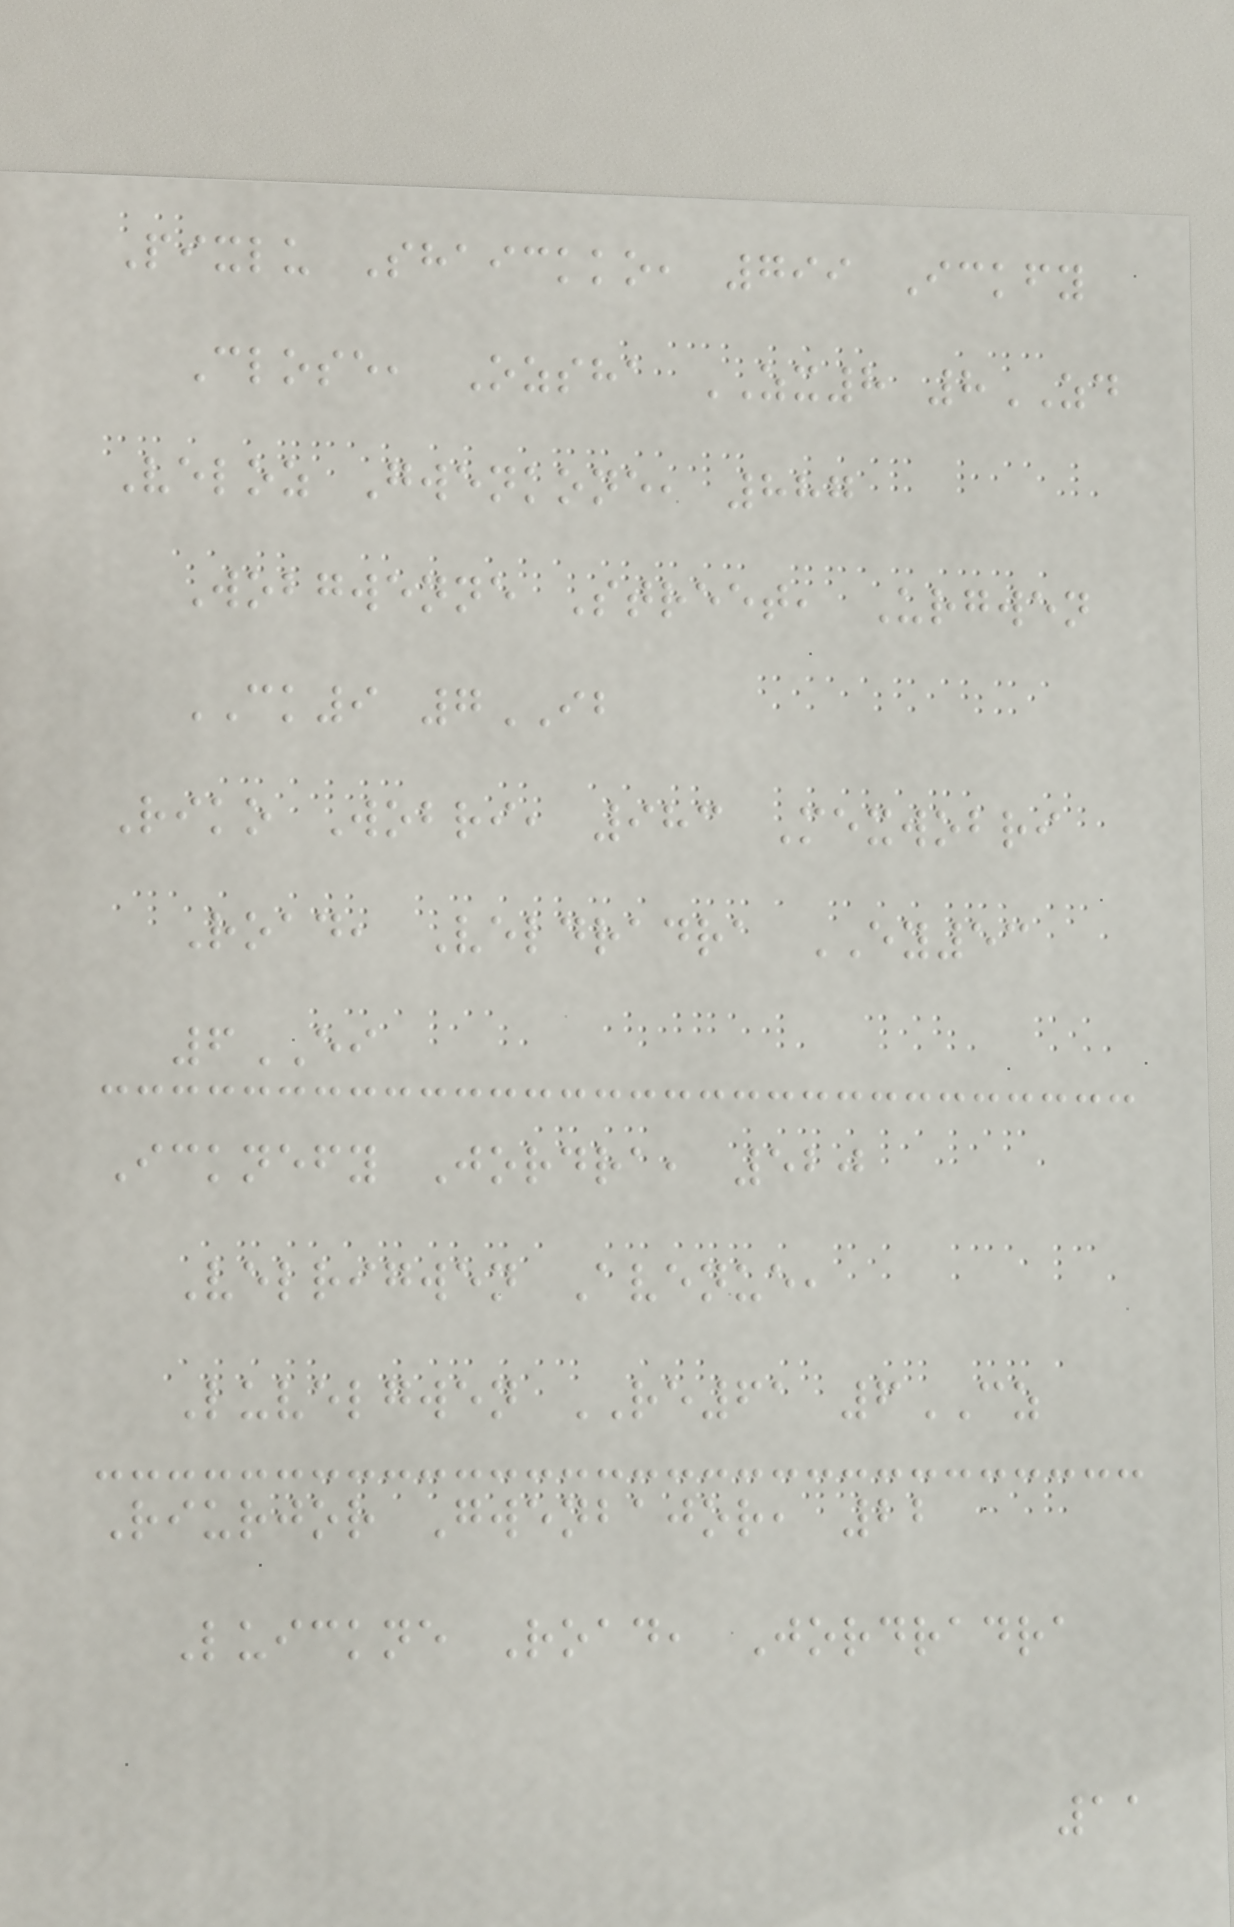Pixlu Shaickko, 799 Ickfy
Close, Ozsha ZX8 8ZD
Veloz Gwenkone, 887
Wobgwenne Street, Urgwen
CK9 7IB
Riko Wobri, 983 Mexwobri
Road, Veldradra EY53
6EI
Icknefy Jordra, 520
Velrigwen Avenue,
Luvelgwen RE61 6CZ
Riurjor Gwenbajor, 22
Luickne Road, Jordradra
11
